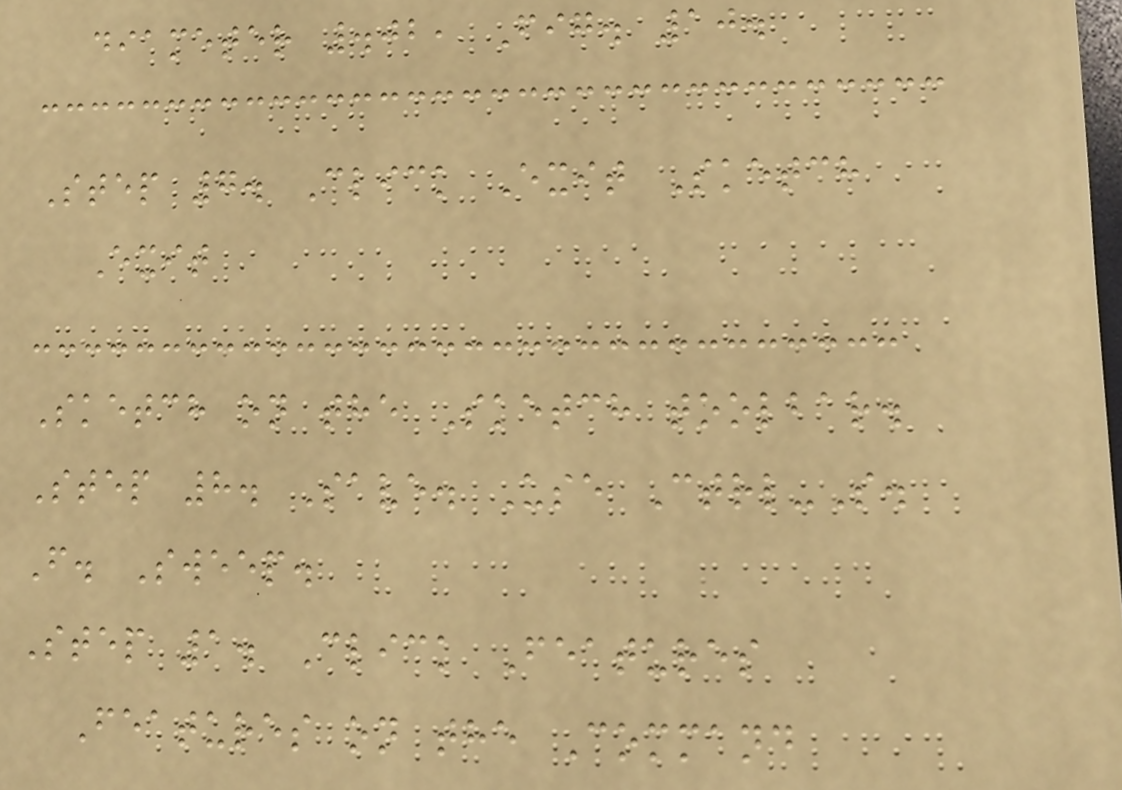diameter .02, Fig. 10.
Step 7. Click Exit Sketch
Exit
Sketch on the Sketch toolbar.
Step 8. Save. Use Ctrl-S.
F. Sweep.
Step 1. Click Features
Features on the Command
